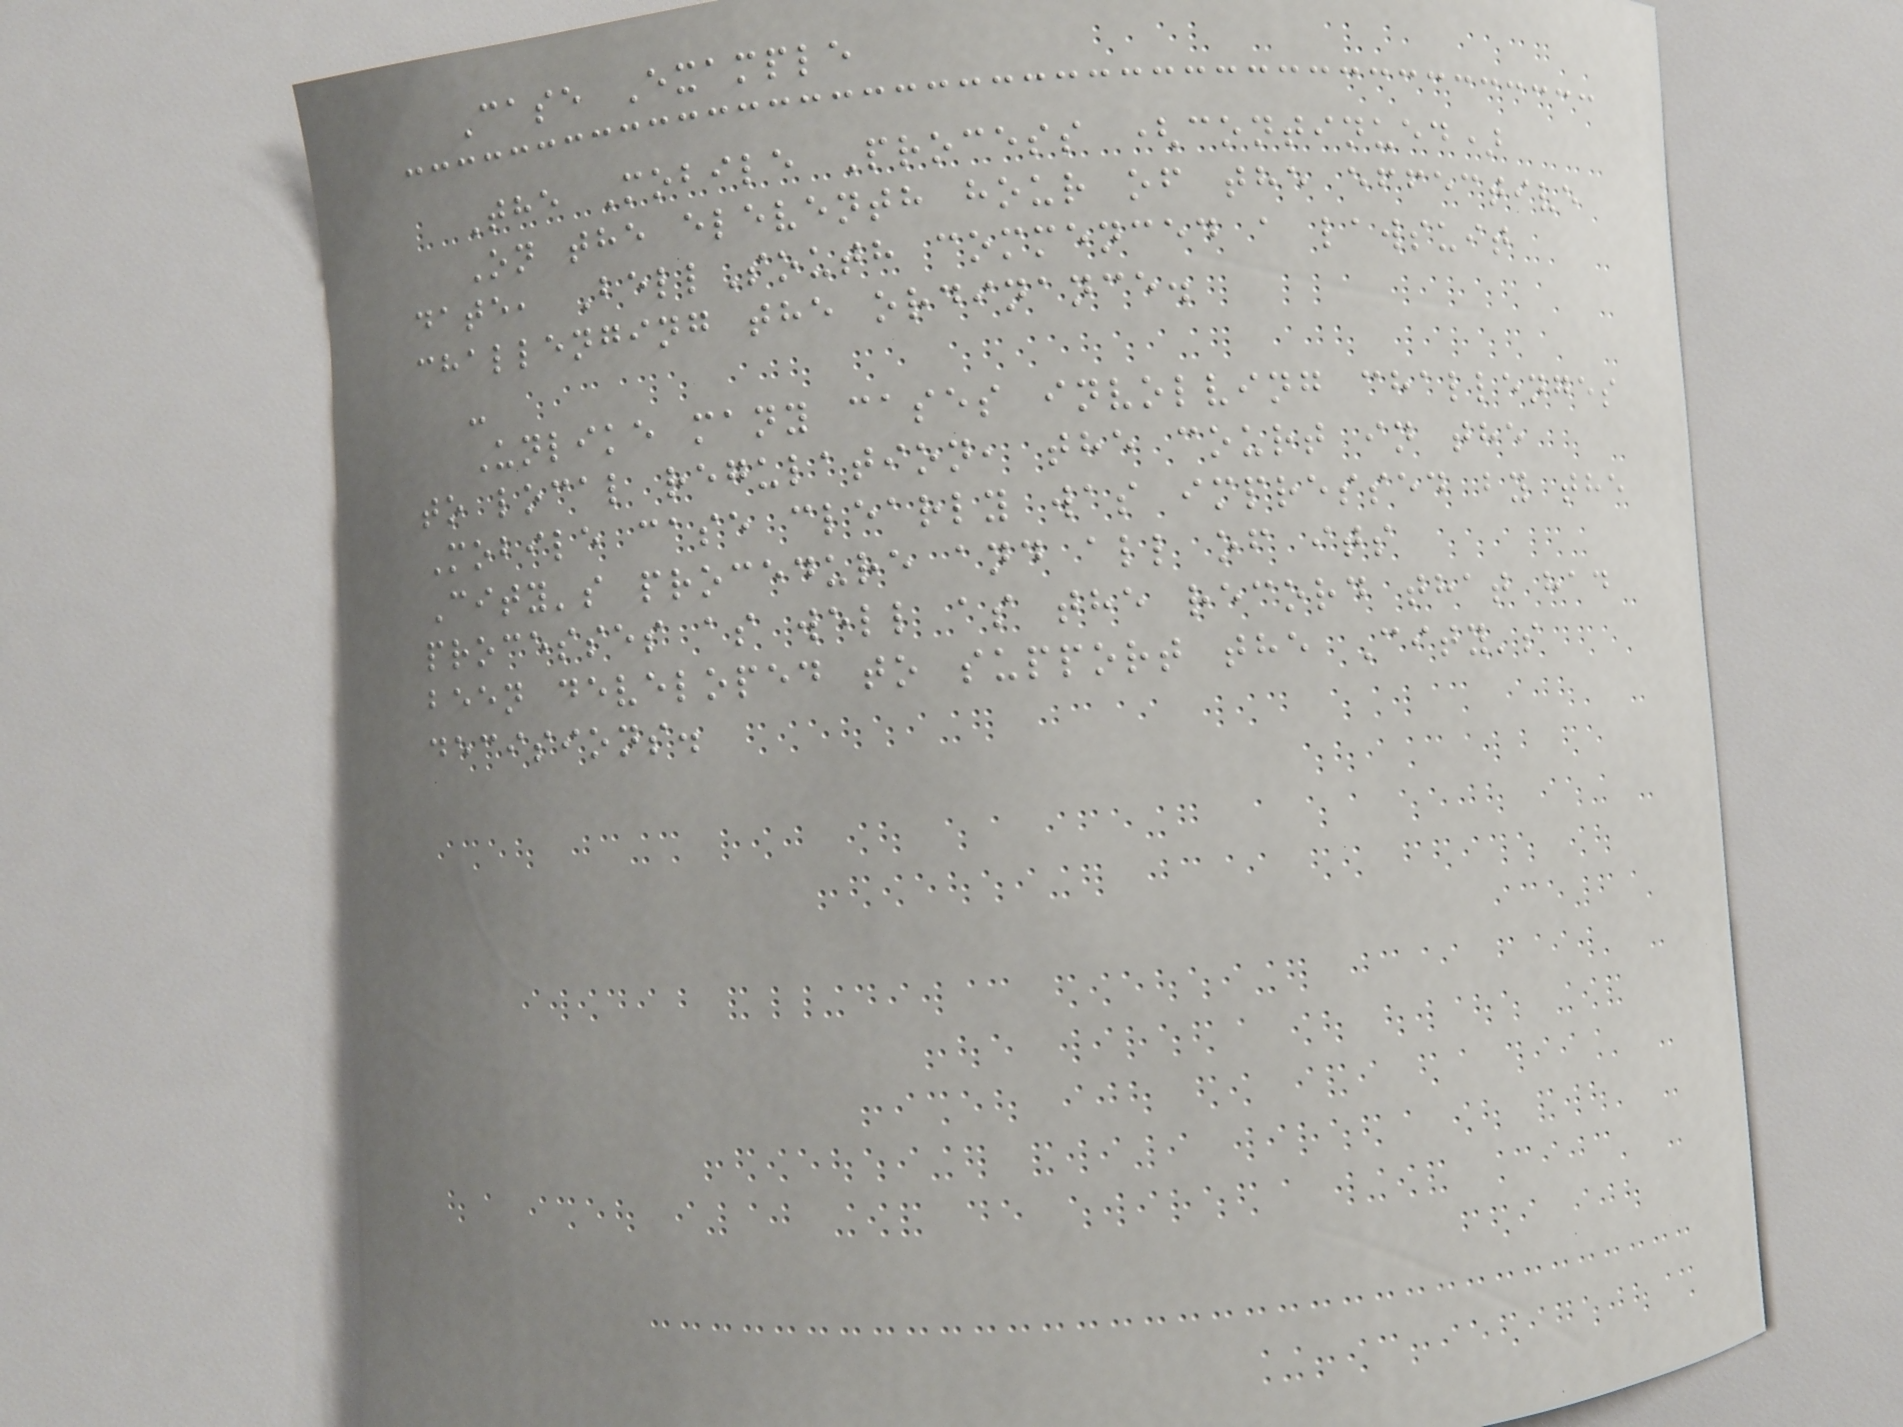Case Example
The Mobile Process (continued)
On the eleventh hour of the effective
date, BellSouth commenced a lawsuit
challenging the ordinance.
-
Unlike many cases involving challenges
to local regulation, the court in the
Mobile case clearly was impressed by the
City's procedure and all of its
processes as well as the record that had
been developed to support the City's
decisions.
